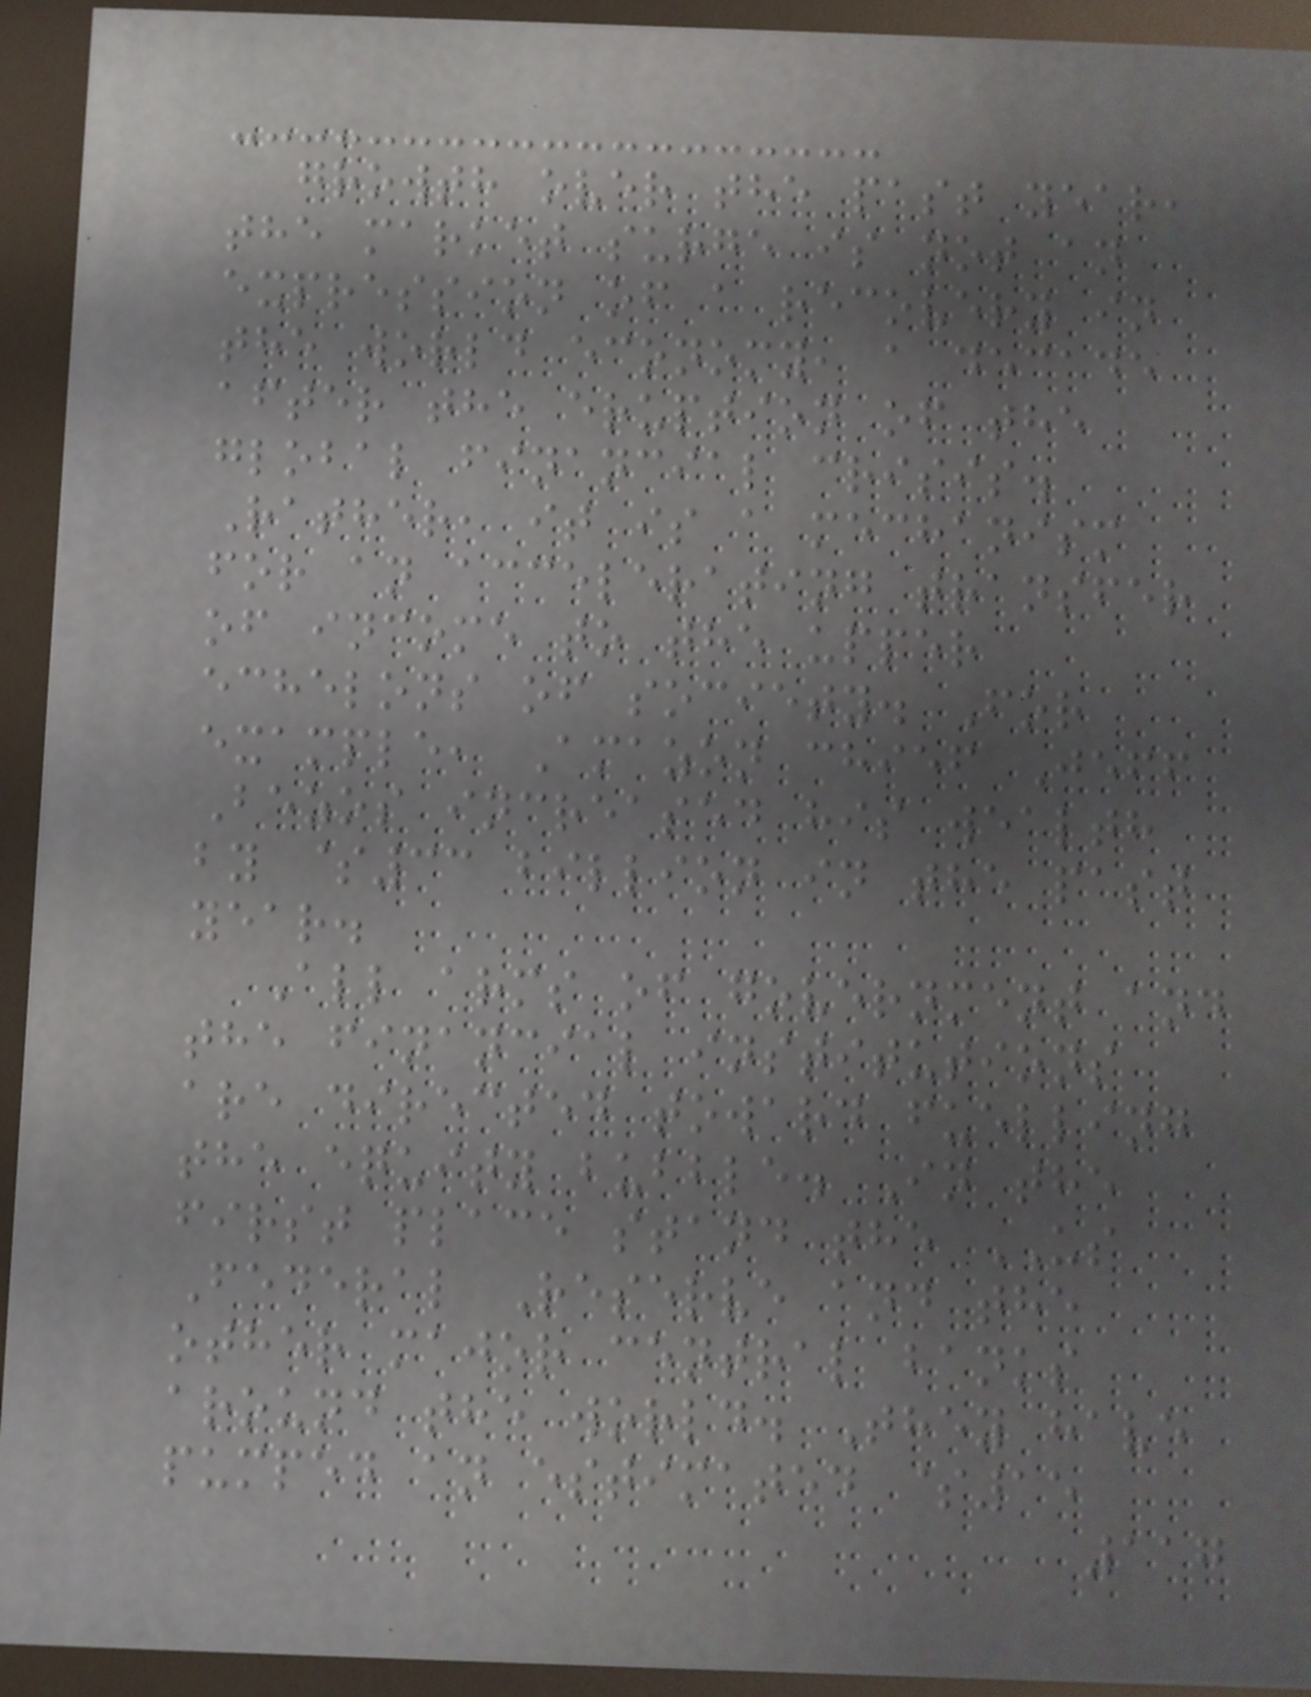growth over the past year,
the market surge is not an
expression of a recovery in
the world economy, a decade
after the eruption of the
global financial crisis.
Rather, it is a mechanism
for an accelerating transfer
of income to the upper
echelons of society. For
example, Amazon chief Jeff
Bezos increased his wealth
by $33 billion in the past
year.
All arms of government and
the financial institutions
are directed toward fuelling
the equity bubble. In the
first place stand the US
Federal Reserve and the
other major central banks
around the world. They have
pumped an estimated $15
117
